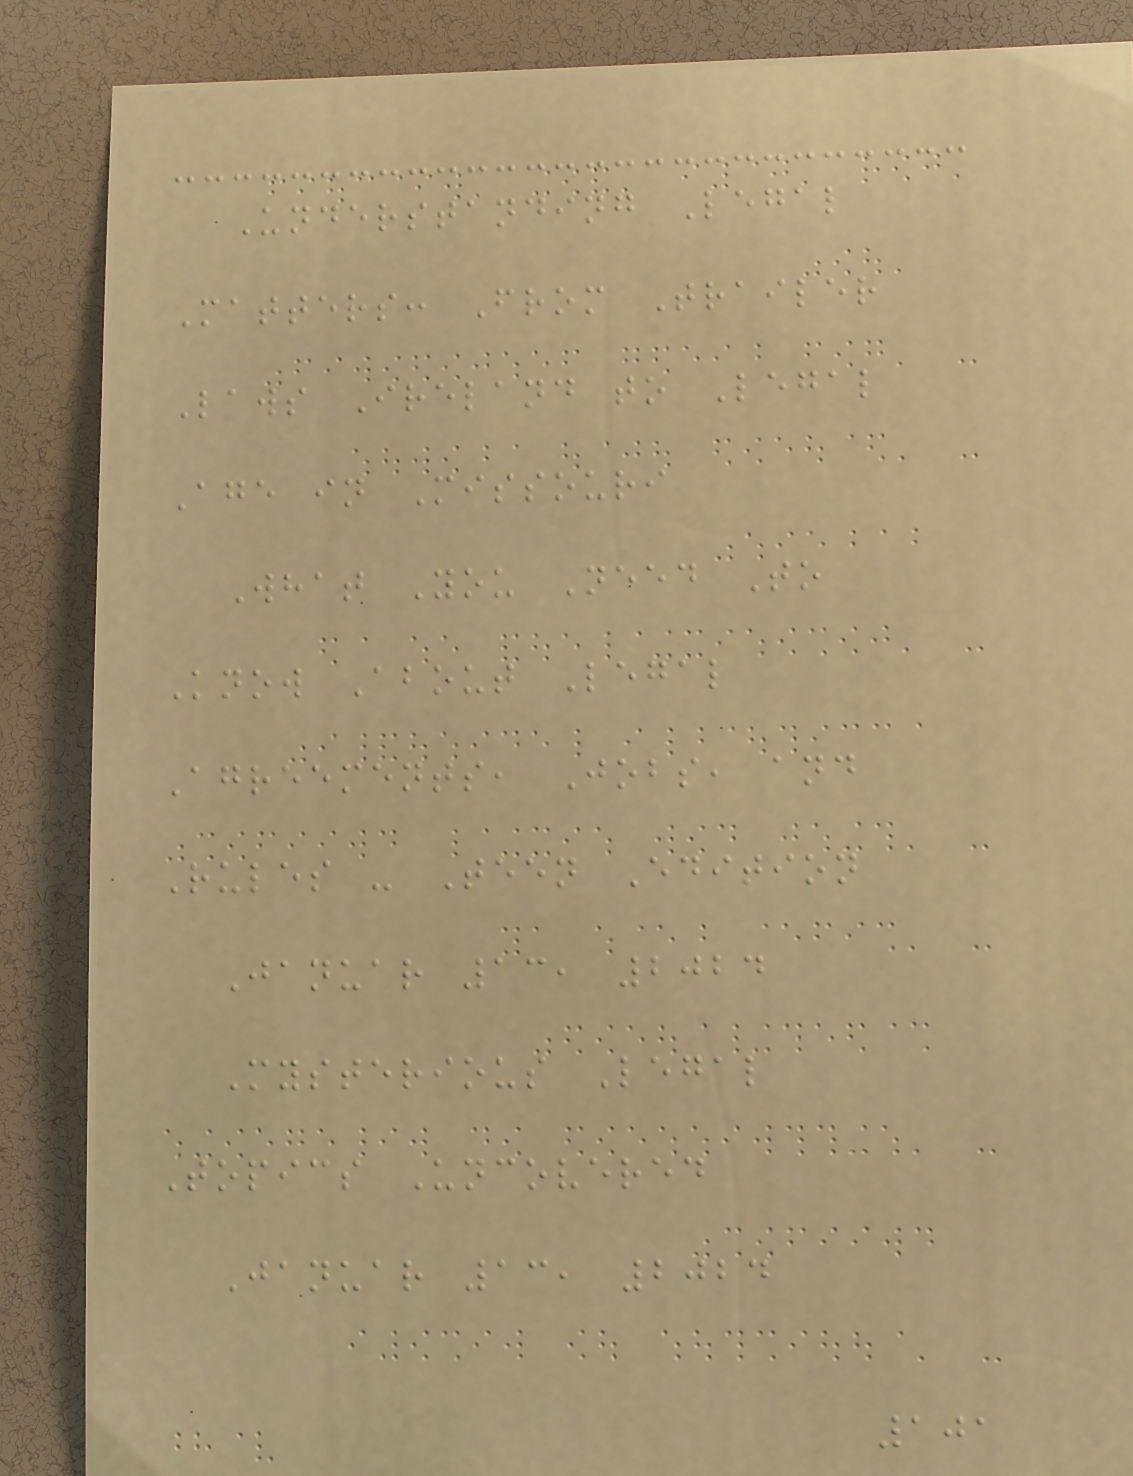Understanding Legal
Matters: From Trailer
Laws Ireland to Legal
Age in Missouri
What You Need To
Know About Legal
Agreements, Jobs, and
Rules - Teen Edition
Januar 13, 2024
Mysterious Legal
Topics Uncovered
Januar 13, 2024
101
